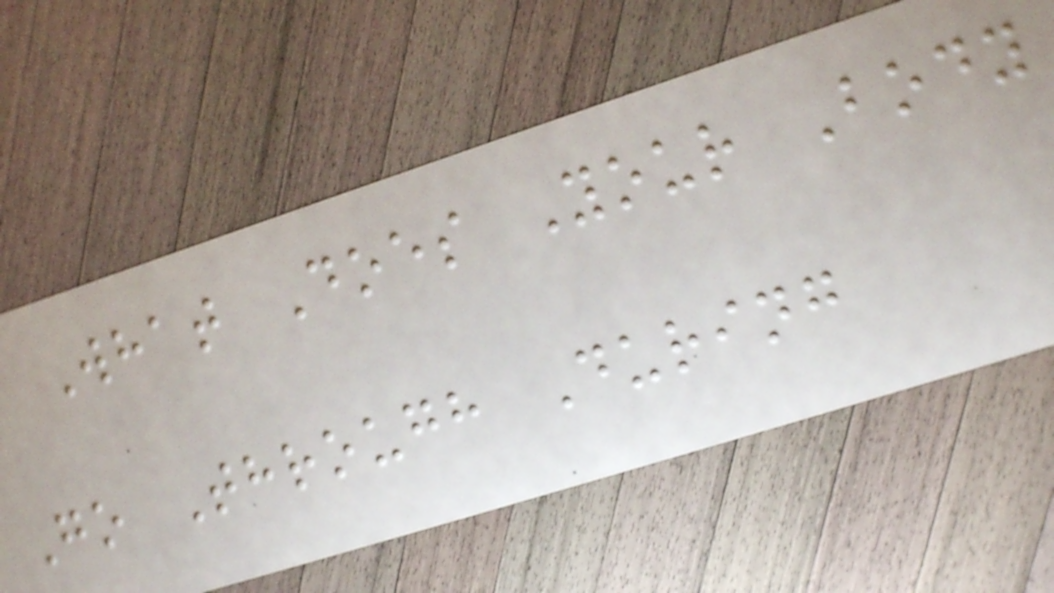What Does Your Body
Go Through During
